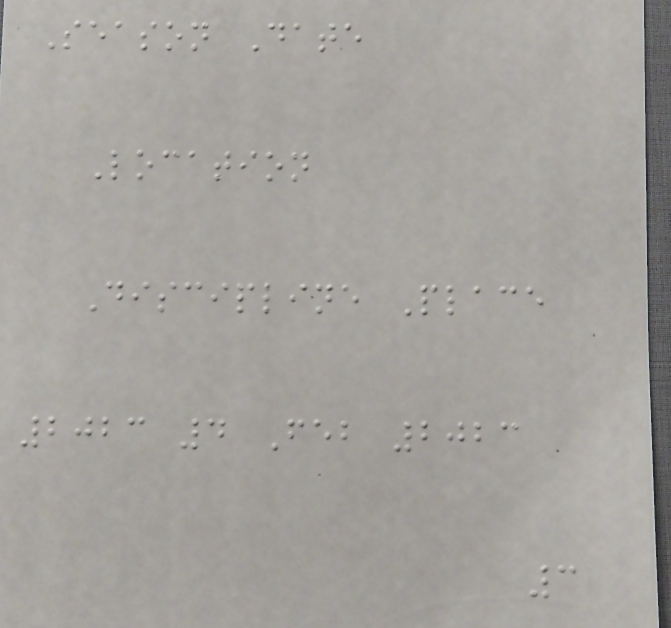Season Date
Location
Discipline Place
2023 4 Feb 2023
3
